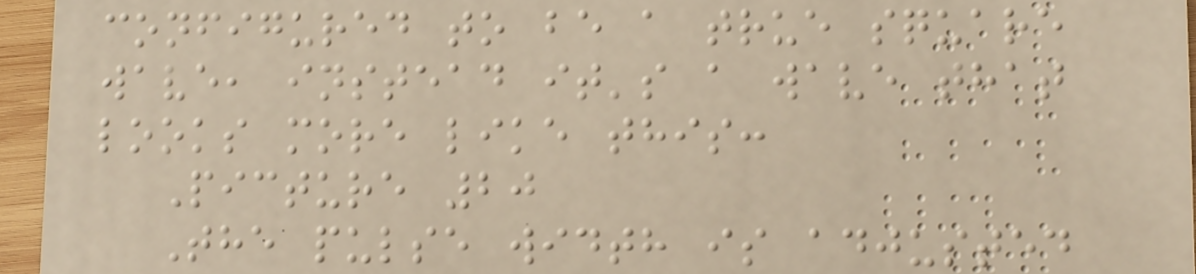configured to be a true square
wave, instead it's a wave that
looks more like this:
Picture 20
The pulse width is adjusted
